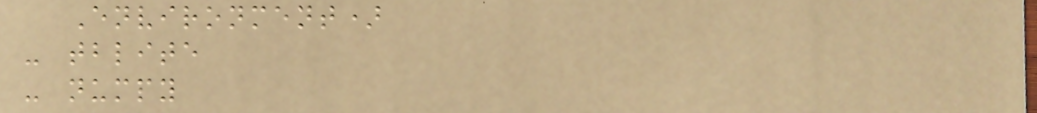Environment)
- tblite
- numpy
